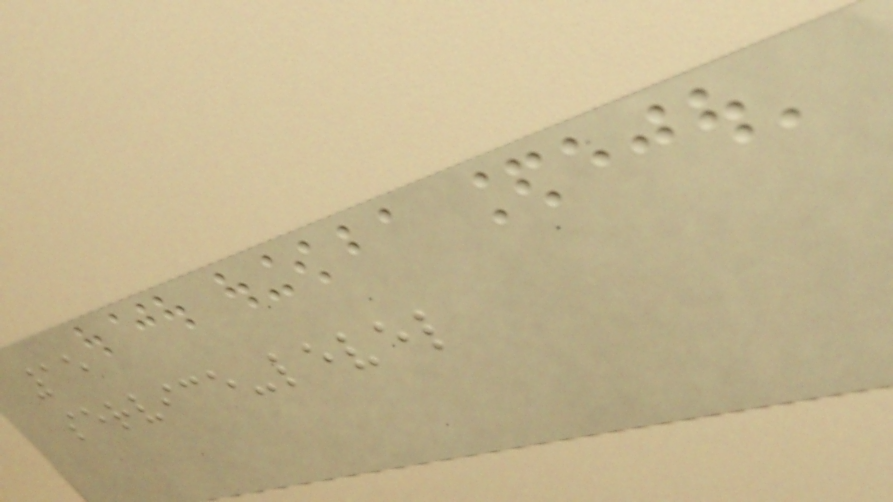15
service-level
